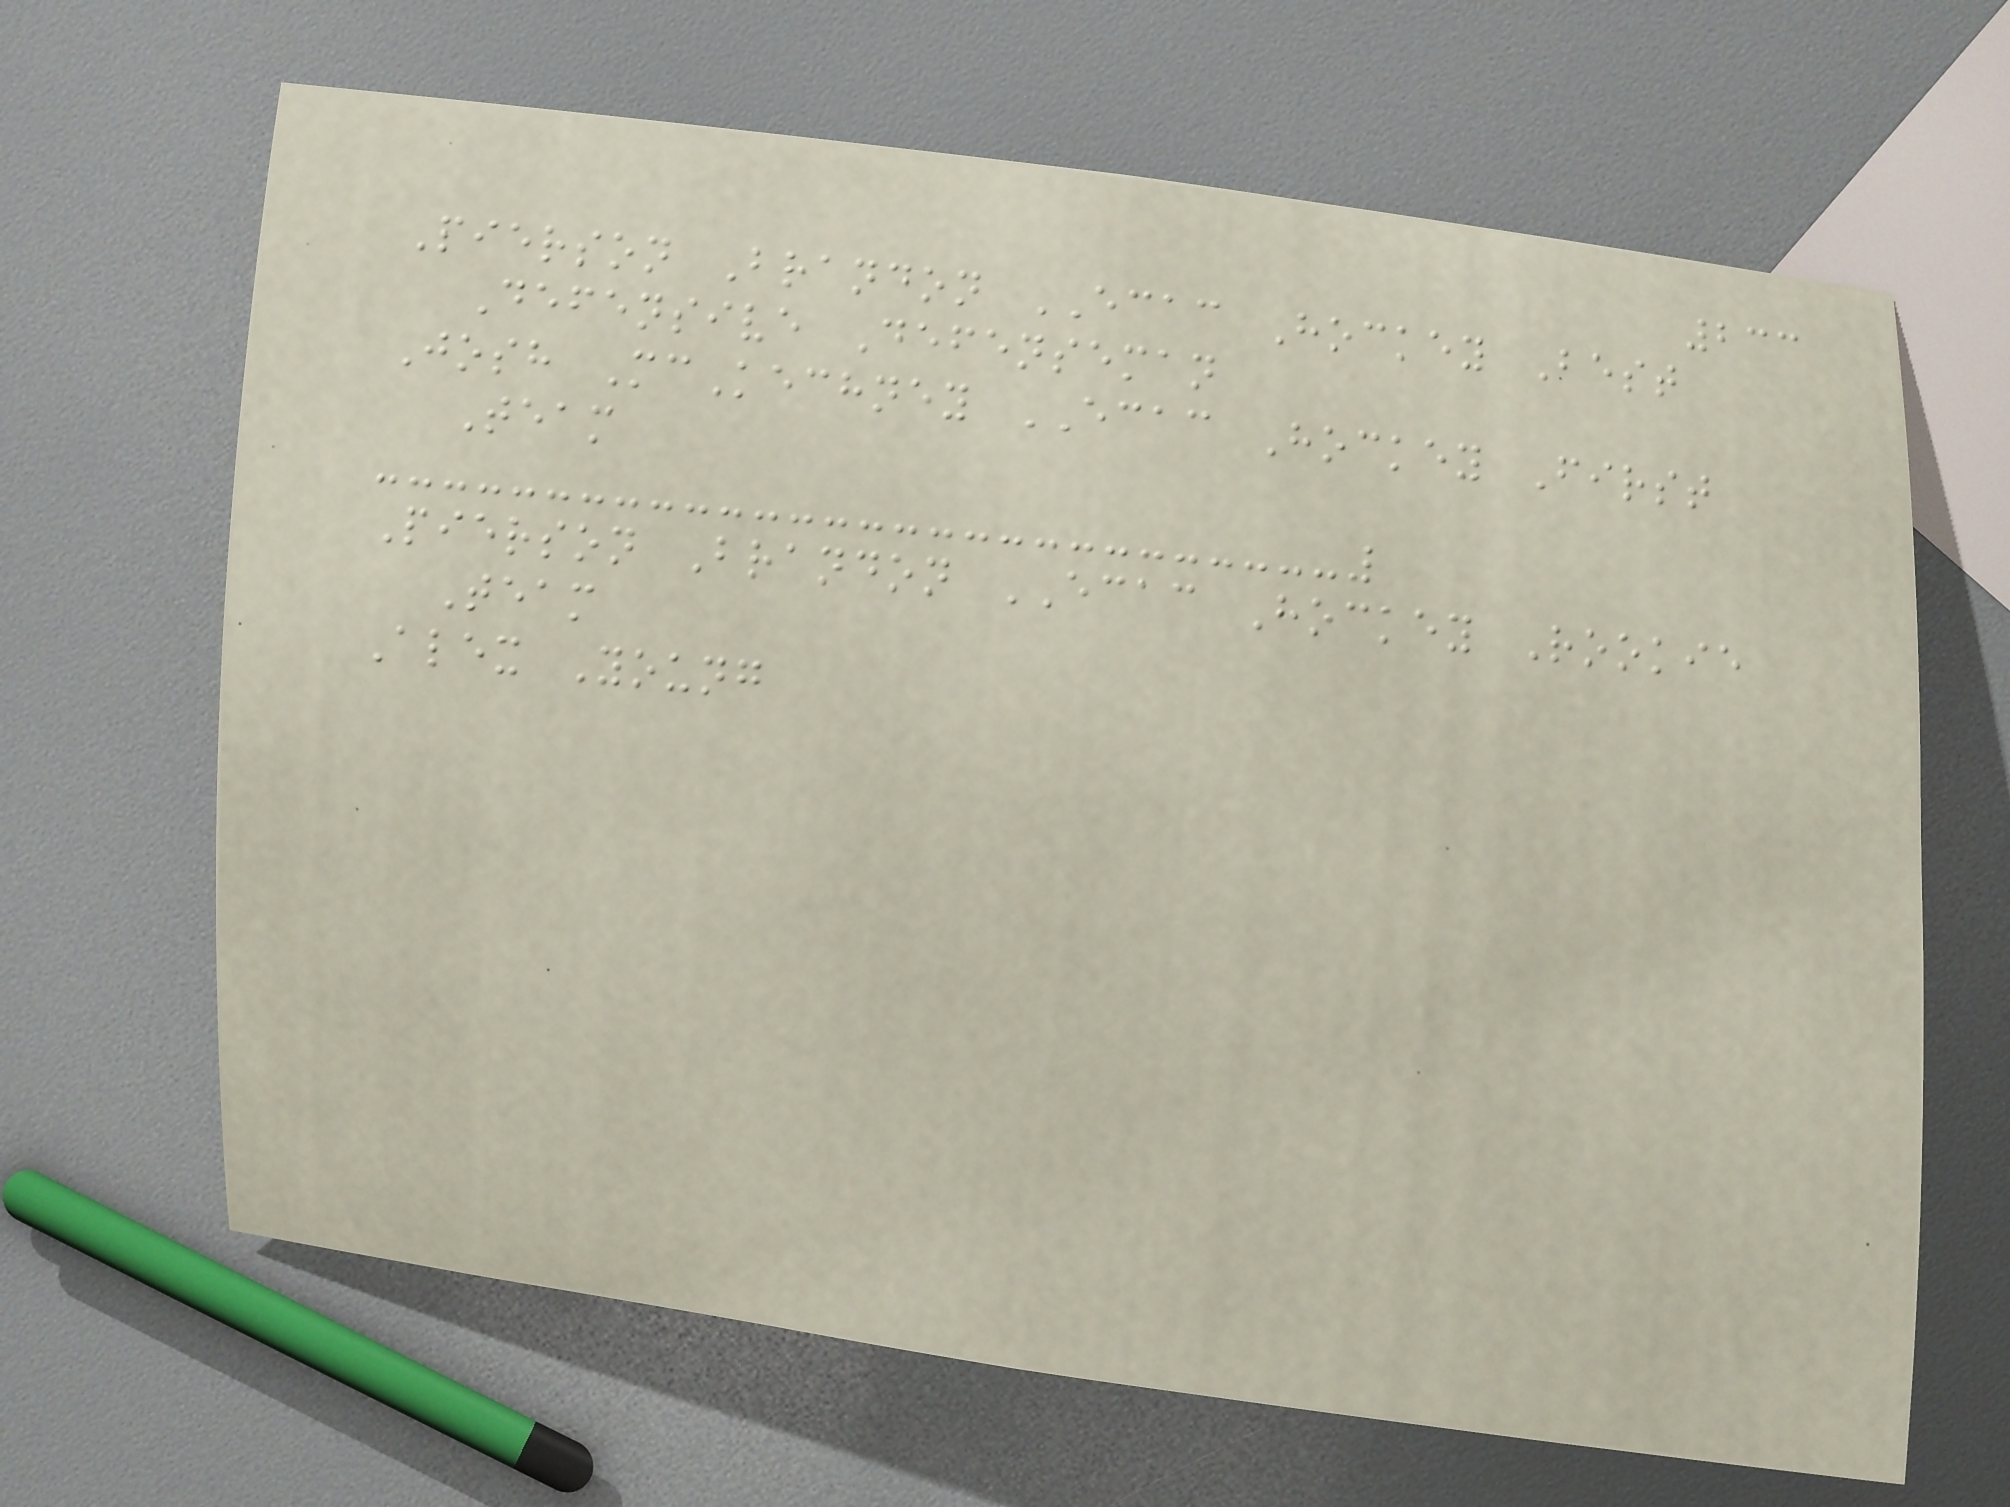233
Pierson Brandon ECAC Hockey Best
Defensive Defenseman
Josh McKechney ECAC Hockey First
Team
Pierson Brandon ECAC Hockey Rookie
Team
Alex Young
